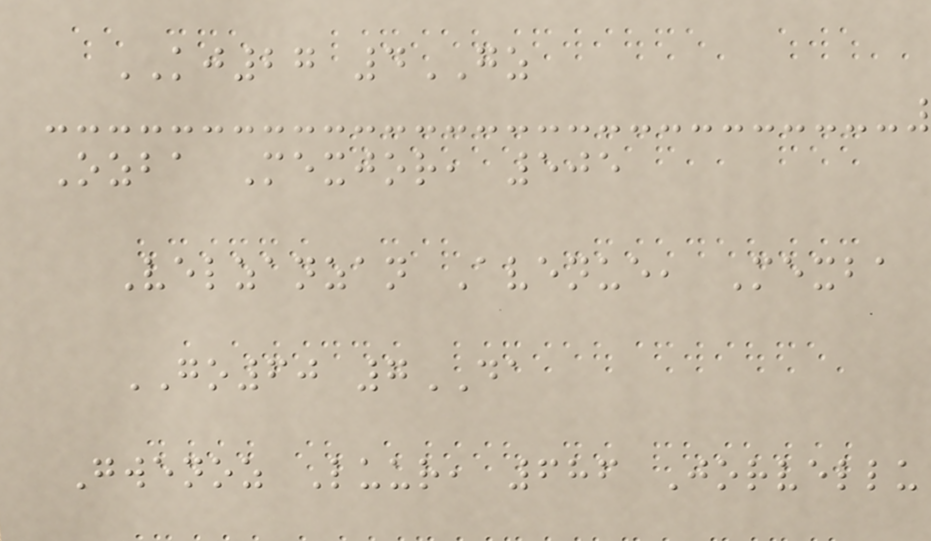KJ27 4GZ
Ozba Mexjor, 505
Velzanzan Avenue, Mexba
GO60 7DA
Gwenoz Luur, 686 Jorvellu
